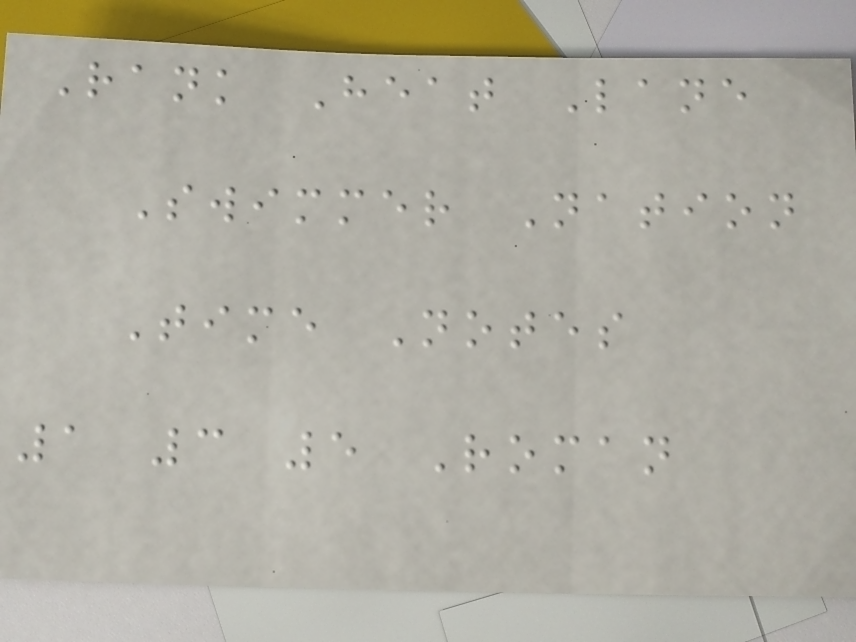Rank Heat Lane
Swimmer Nation
Time Notes
1 3 5 Roman
